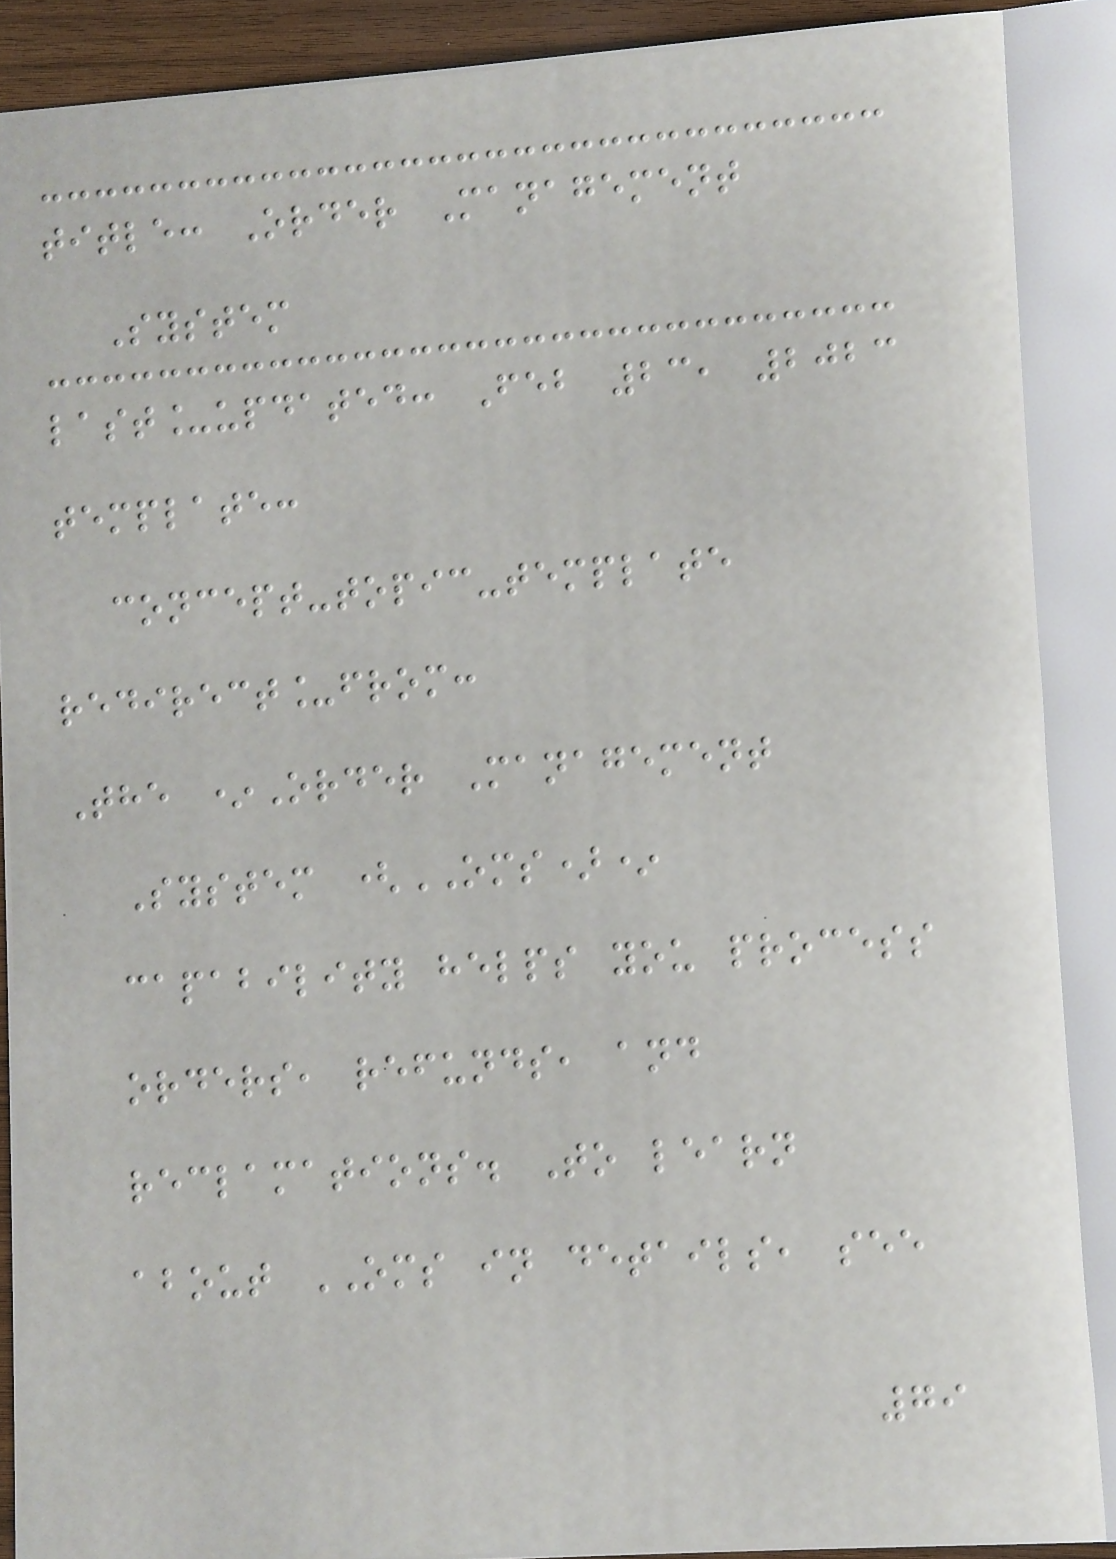title: Order Management
System
last_updated: Feb 23, 2023
template:
concept-topic-template
redirect_from:
The *Order Management
System (OMS)*
capability helps you process
orders, refunds, and
reclamations. To learn
about OMS in details, see
79
